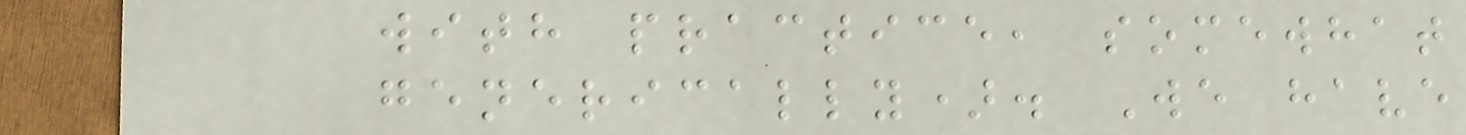with practice, somewhat
generically). We have
